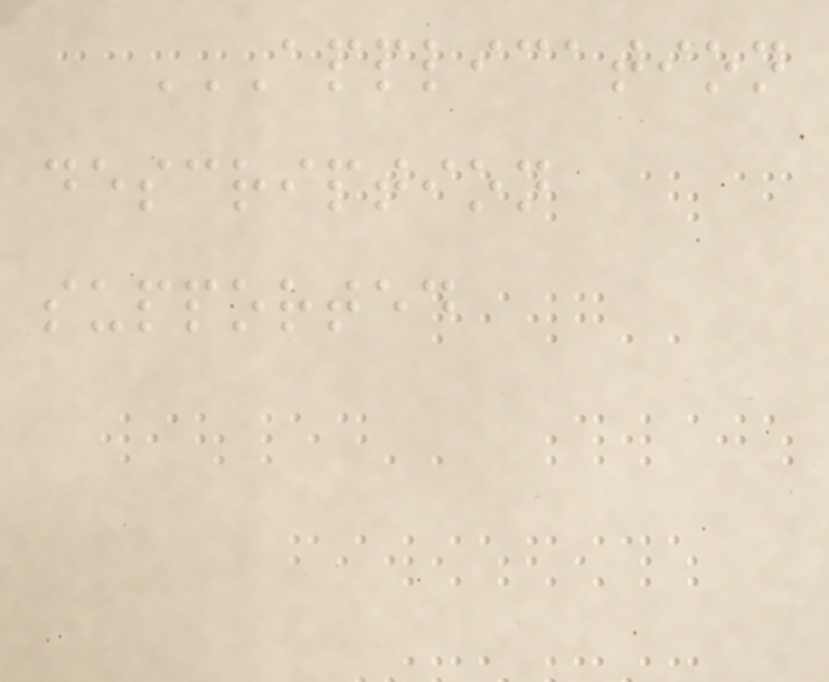APPLICATION
DESCRIPTION
SUPPORTED
